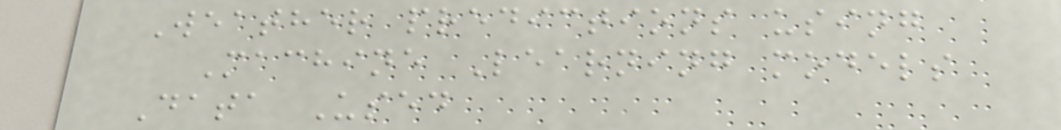Weather predictions using
Machine Learning models
Data Used
